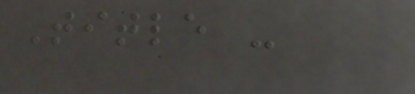Title -
